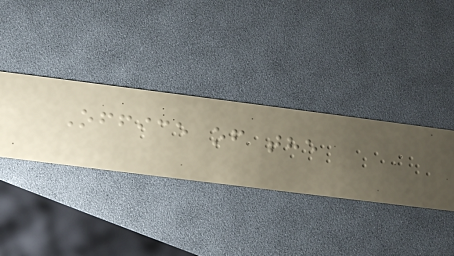Office of the
